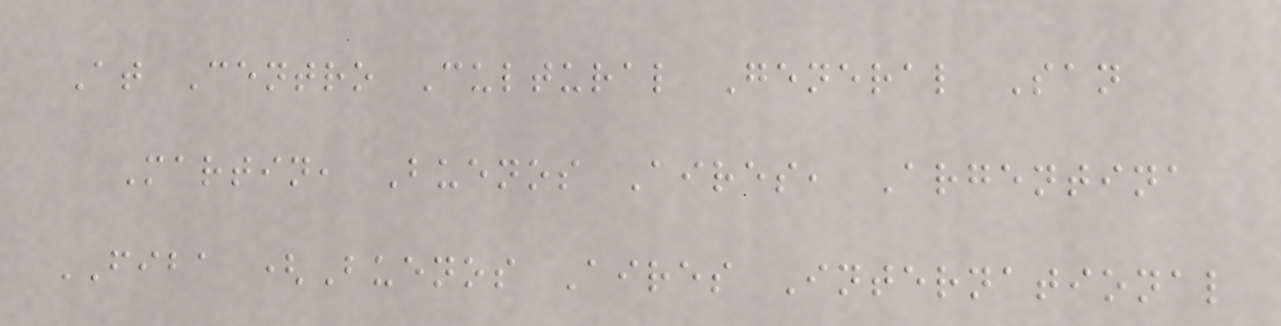At Centro Cultural General San
Martin, Buenos Aires, Argentina
FIBA (Buenos Aires International
